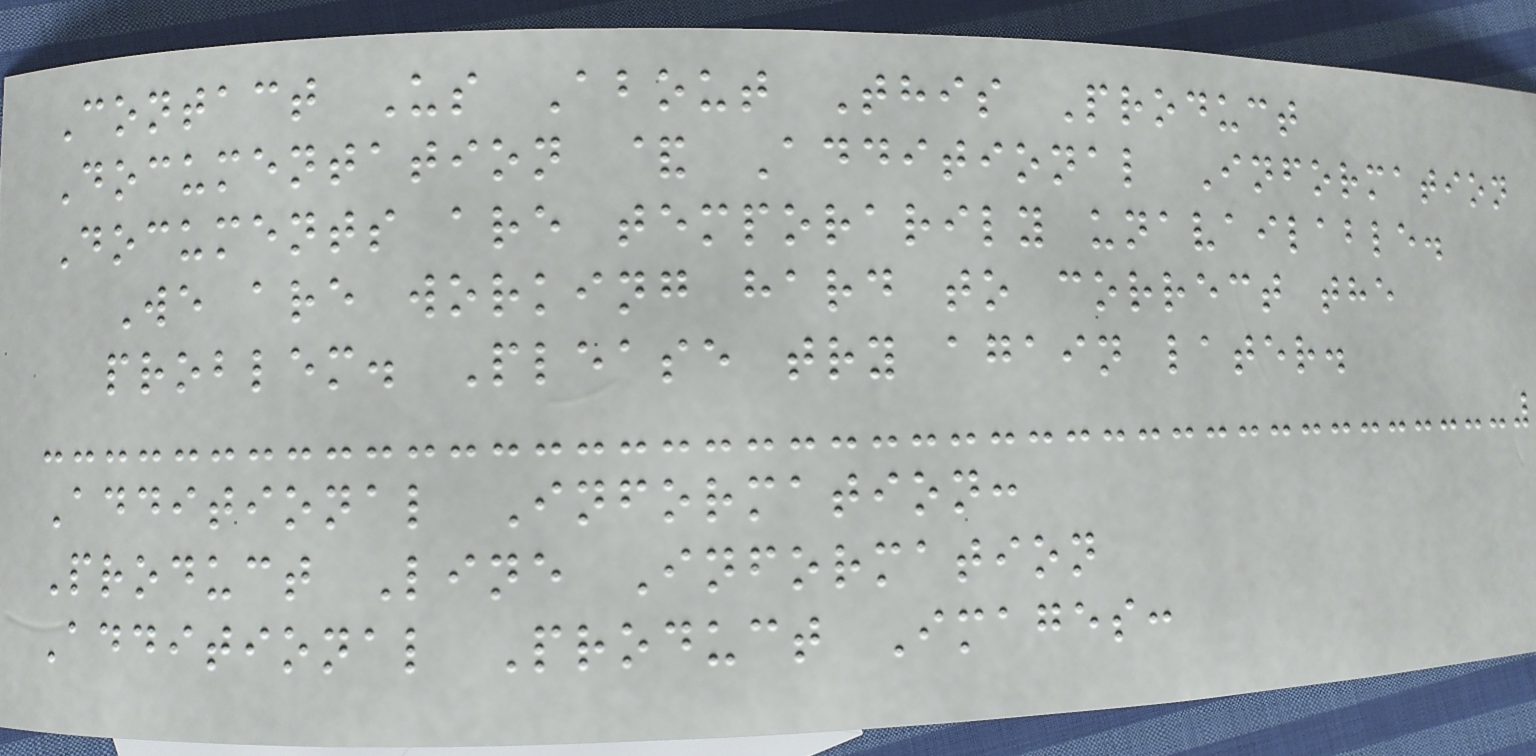Contact Us About This Product
Documentation & Additional Information
Documents are temporarily unavailable.
We are working hard to correct the
problem. Please try again later.
Additional Information:
Product Line Information
Additional Product Images:
